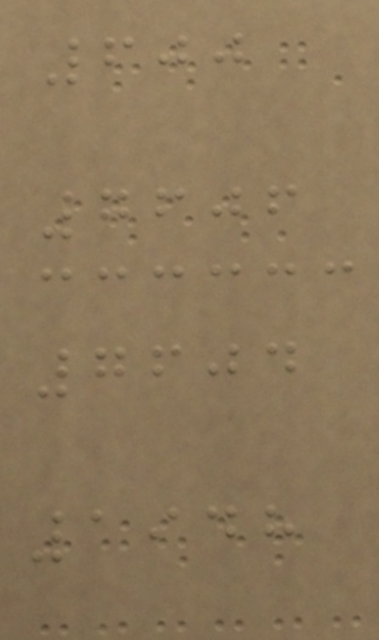600
7606
7604
1948
